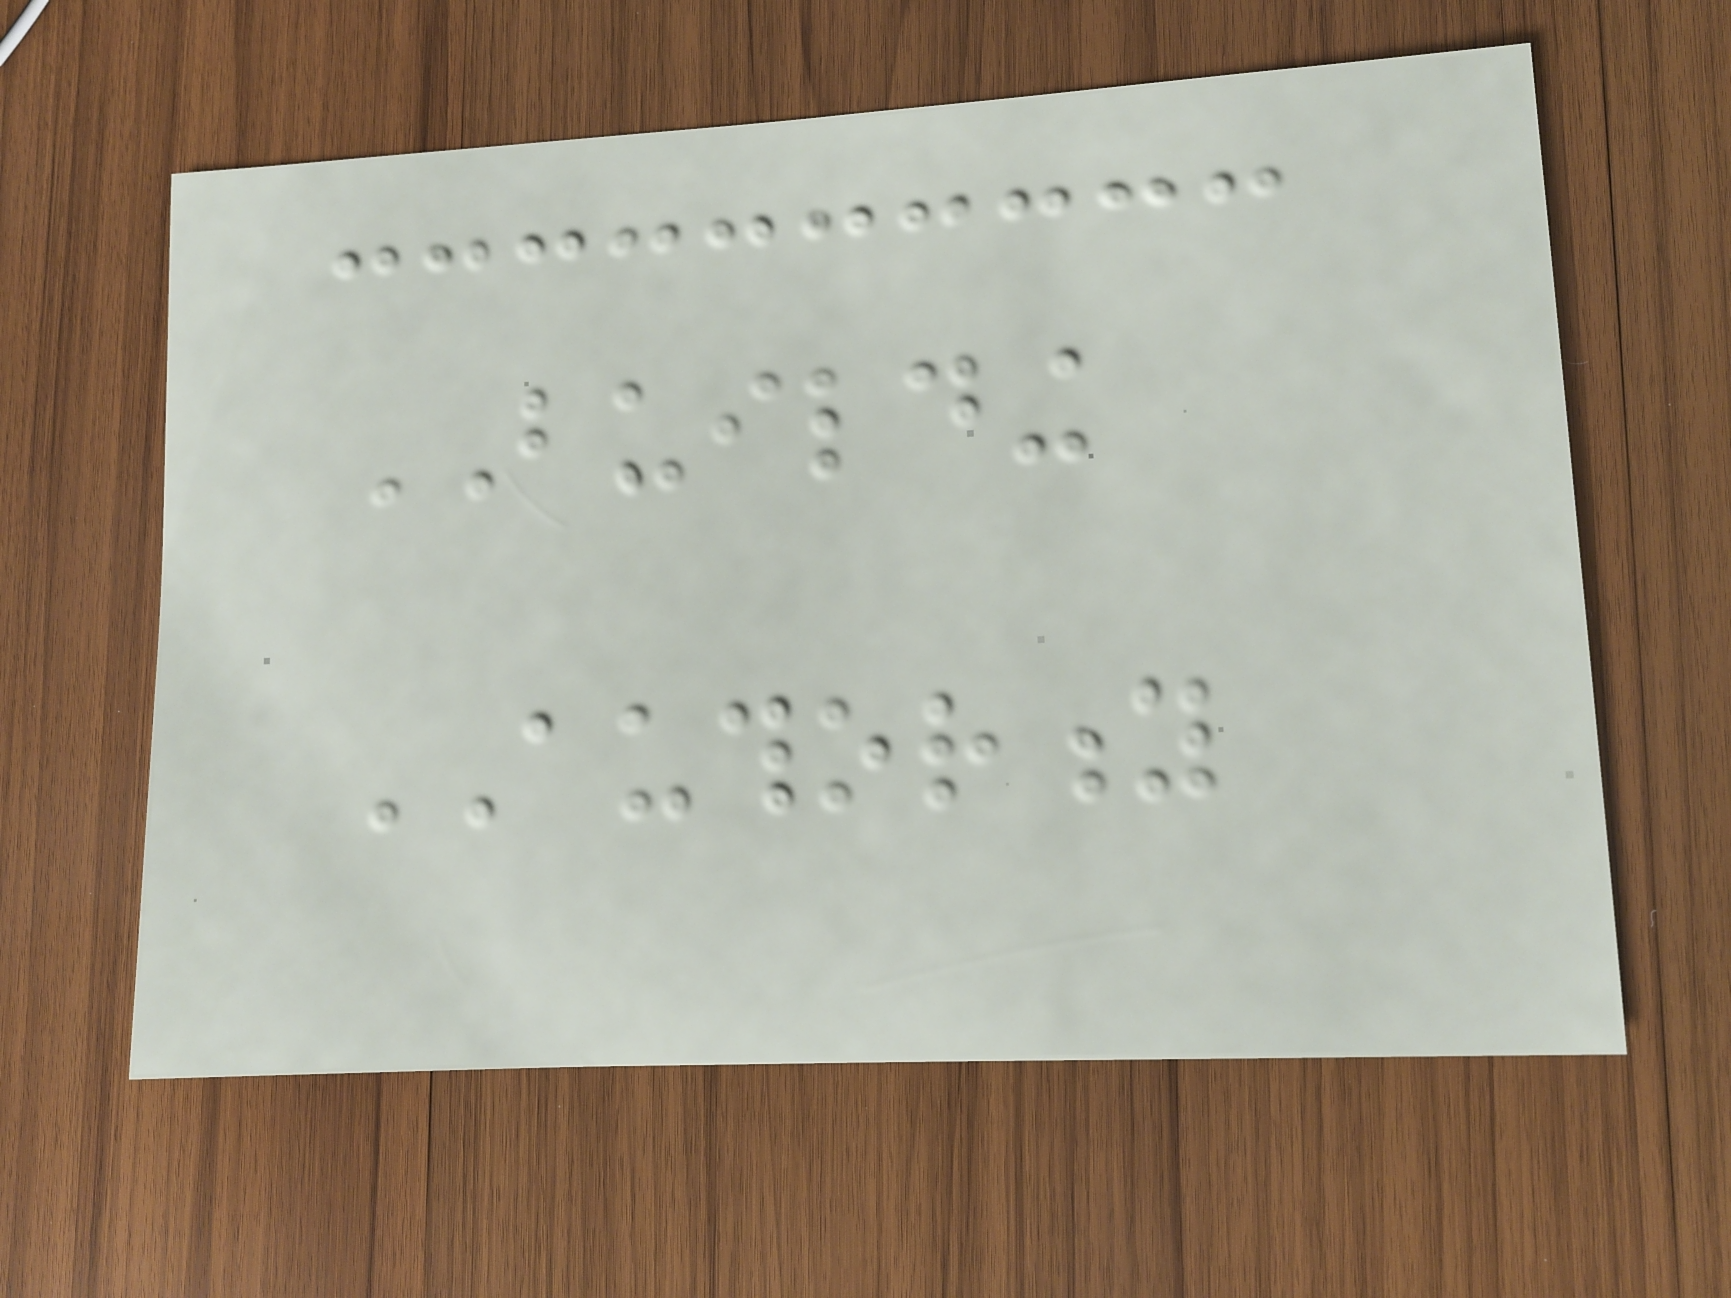BUILDING
AUTHORITY
